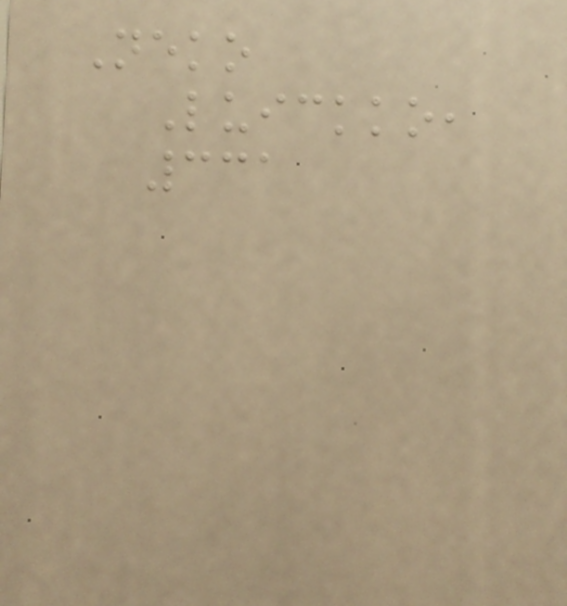Neko
Luickko,
331
